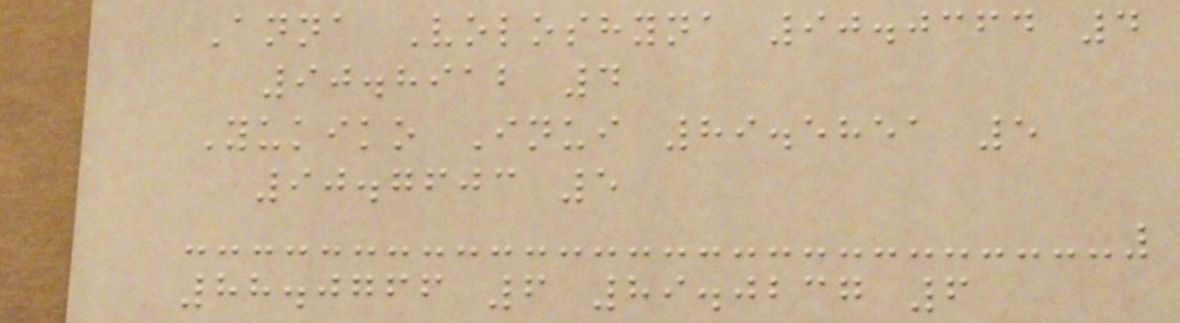Anna Voloshyna 90.0364 4
90.8912 4
Yukiko Inui 89.5851 5
90.7603 5
88.0766 6 89.0237 6
